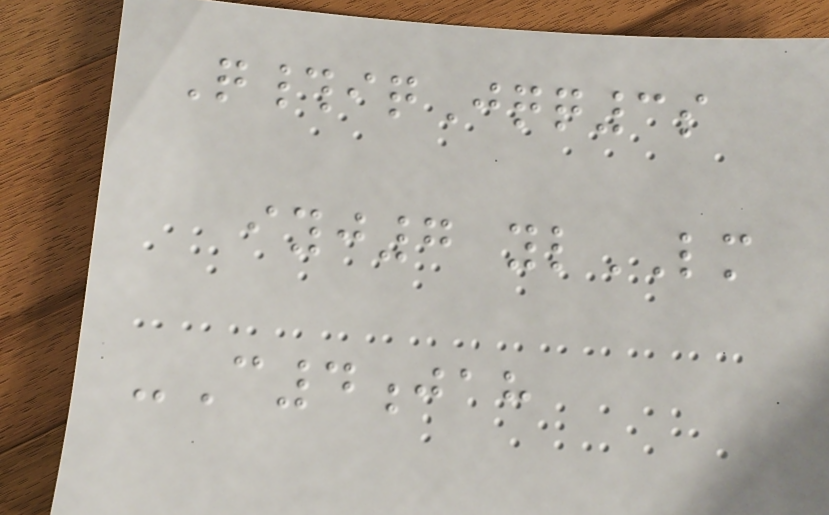Q#iqJqq3s
iyj7 ylLM
-C4jah
